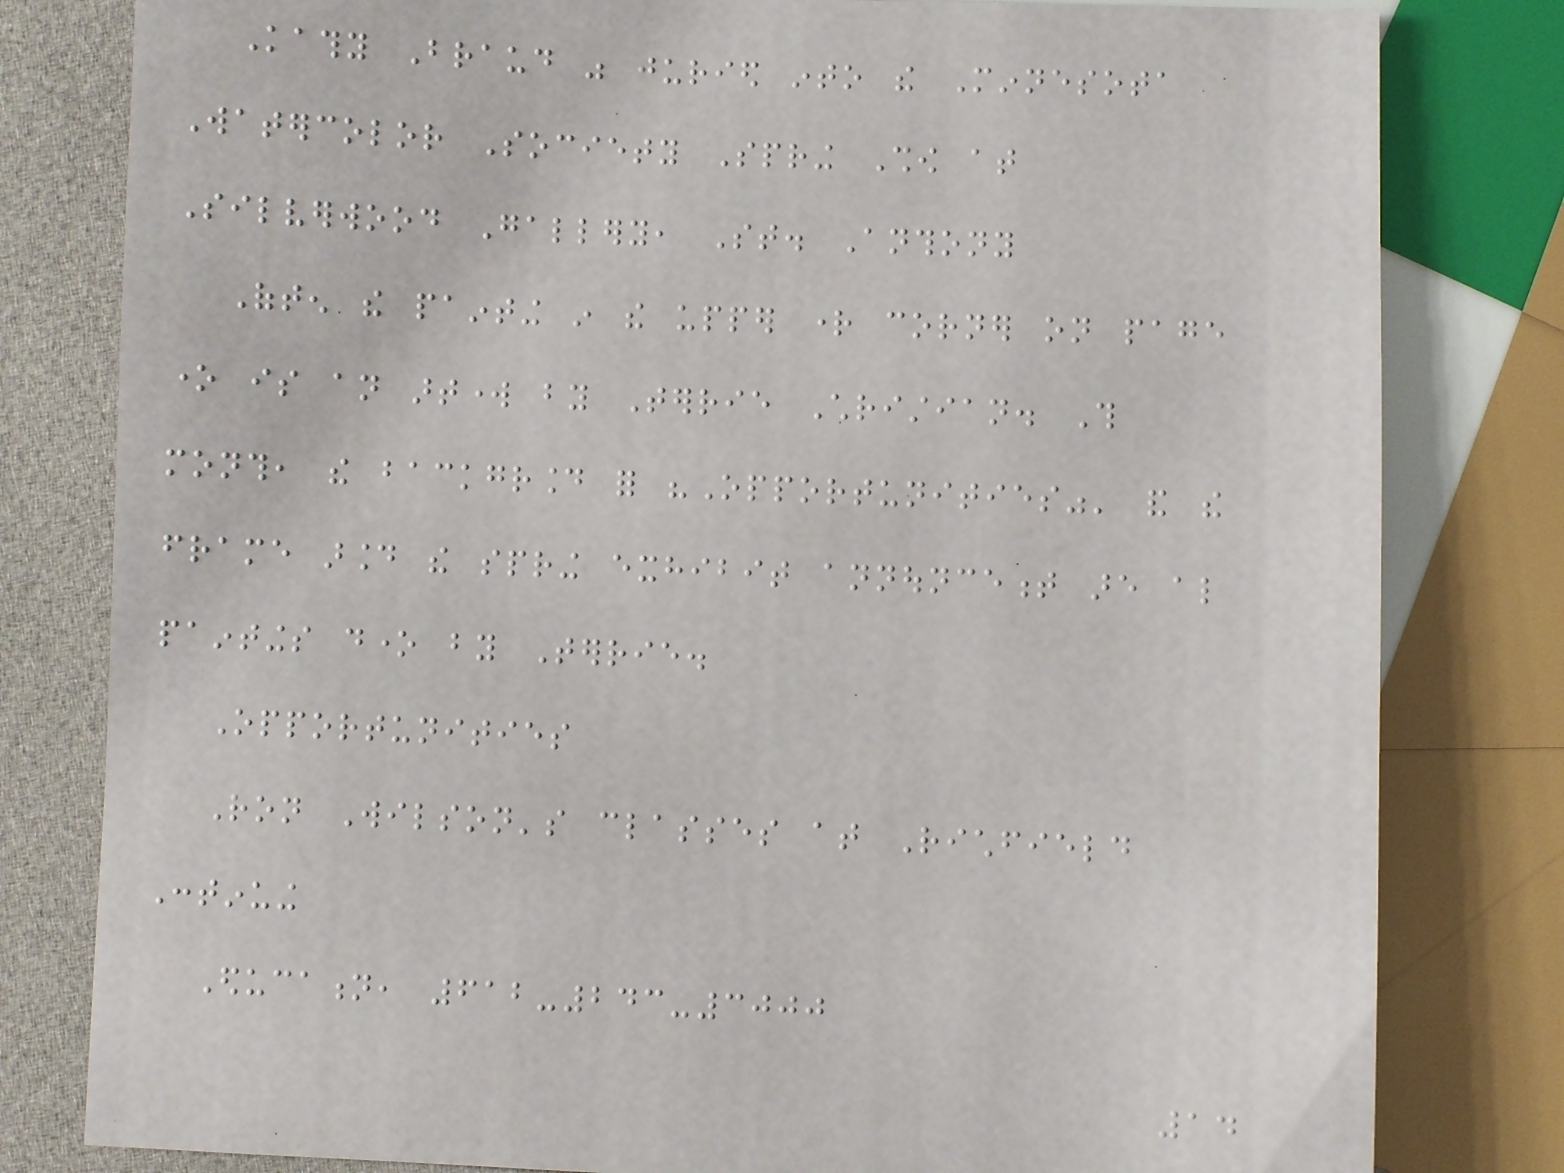Kathy Braud was juried into the Minnesota
Watercolor Society Spring Show at
Silverwood Gallery, St. Anthony
Often the painting in the upper right corner on page
one is an artwork by Terrie Christian. This
month, the background for "Opportunities"' and the
frame around the spring exhibit announcement are also
paintings done by Terrie.
Opportunities
Ron Wilson's classes at Richfield
Continuing
Education, 612-243-3000
14
